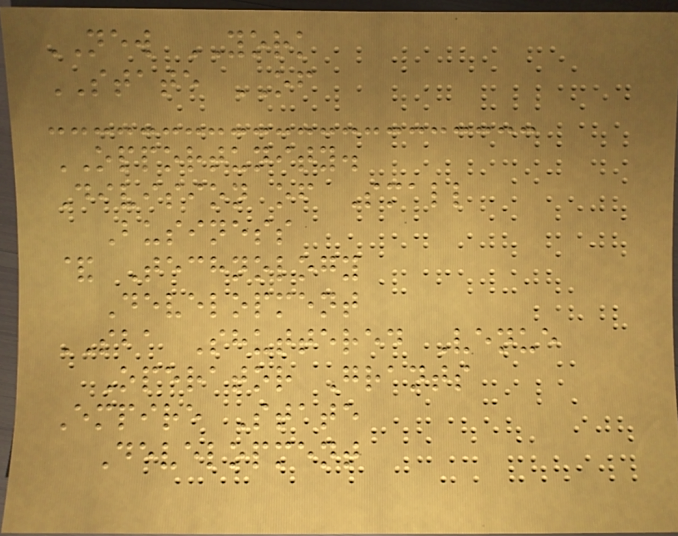NEW YORK
STATE OF
OPPORTUNITY.
Division of Small
Business
& Technology
Development
SBA Shuttered Venue
Operator Grants
Empire State
Development
